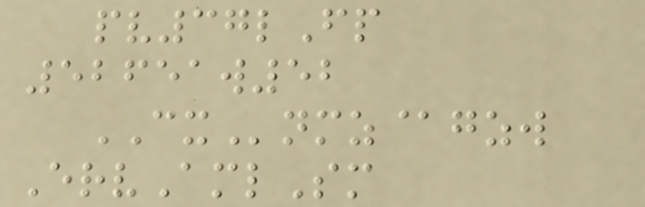pv37lFp
52651w52
CXnmz@gzw
ErvAmlSm
